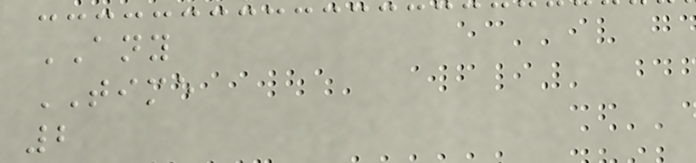ANY
TIME
2
